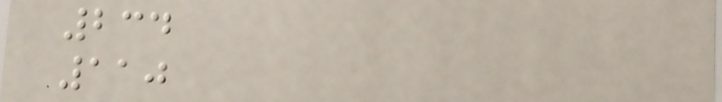234
110
